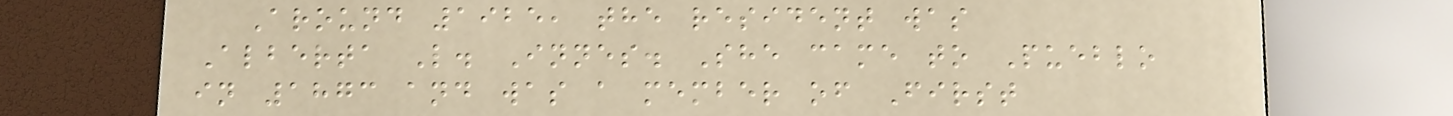Around 1925, the resident was
Alberta L. Innes. She came to Pueblo
in 1873 and was a member of First
